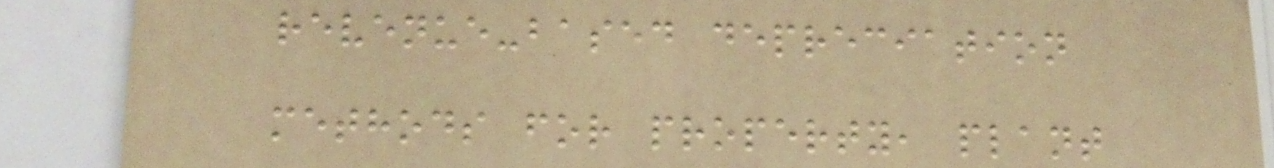revenue-based depreciation
methods for property, plant
